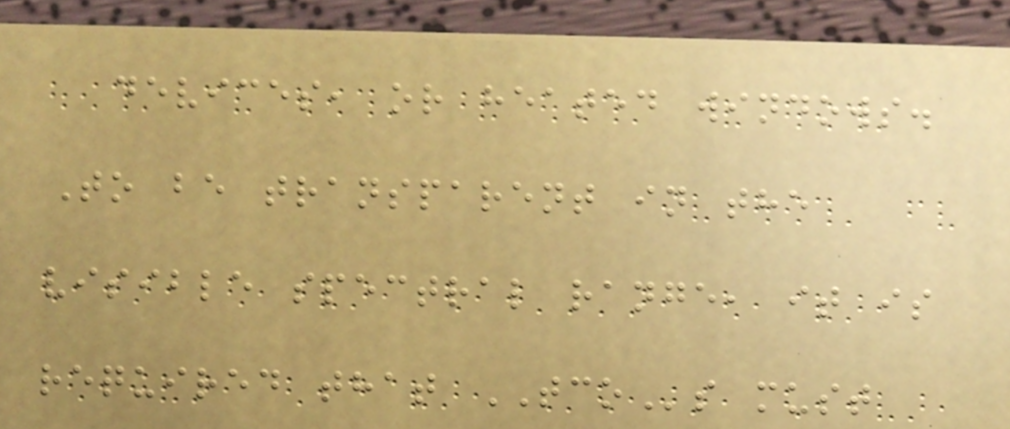devices, or heated windows.
To be transparent in the
visible spectral range, it is
required that TCOs must
